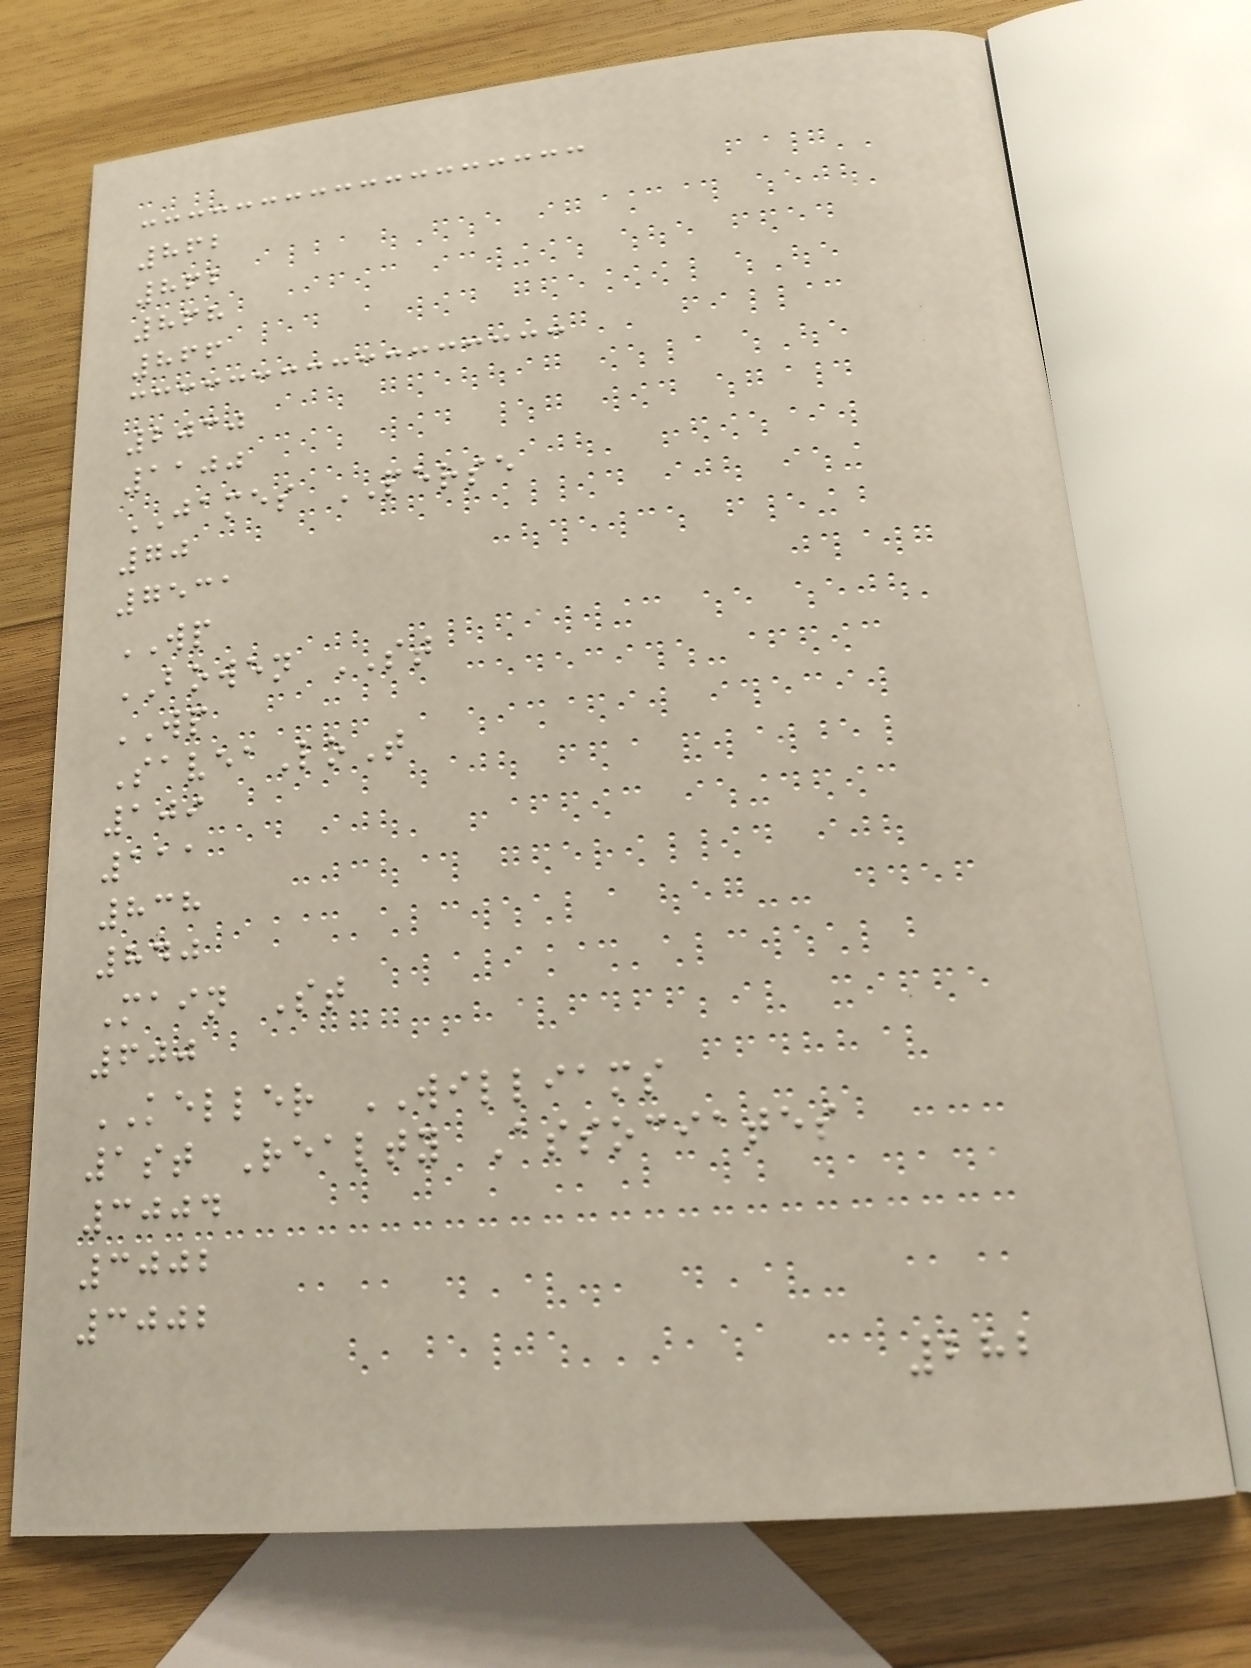862
862
868
866
2030
1100
JAMES PERSE
70
7531
WP
BOWEN ST
WP
SaveaLoT
109
111
838
840
Main St
600
KELLER WILLIAMS
1st Realty Associates
3004
3002
3002
282
